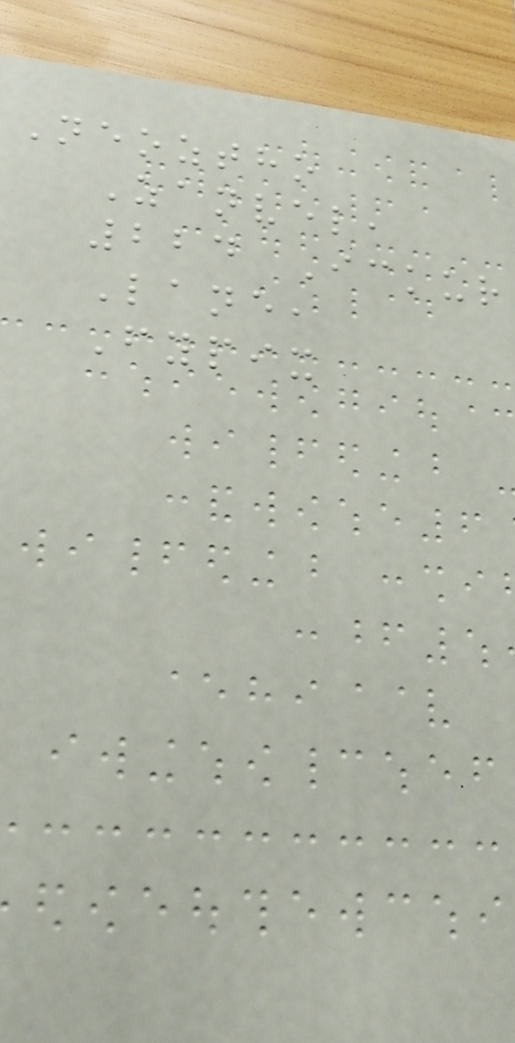Neoztho
Zanvel,
224 Ickur
Lane,
Fypix
